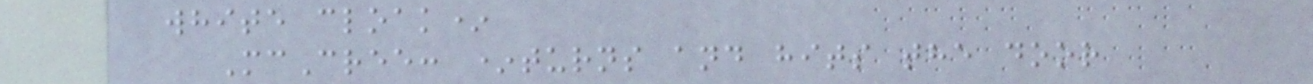white cloak*
McCree: *turns and hits the door
